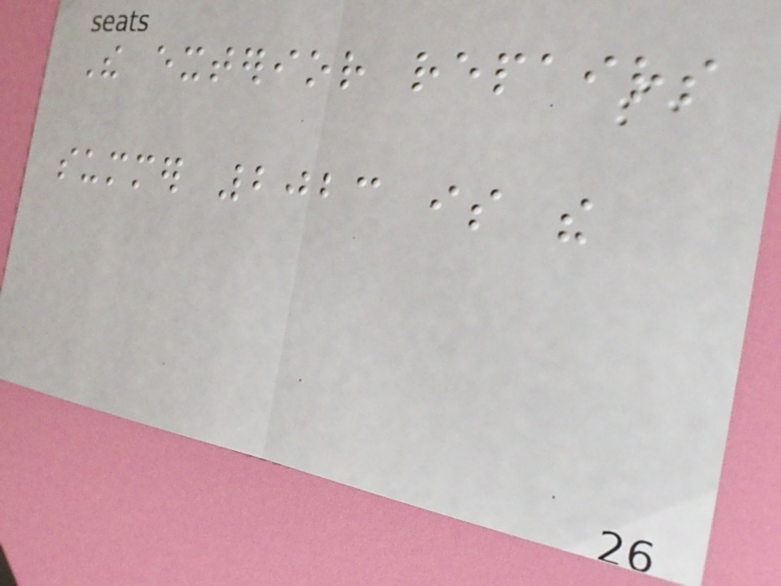The exterior repairs
summer 2023 is the
